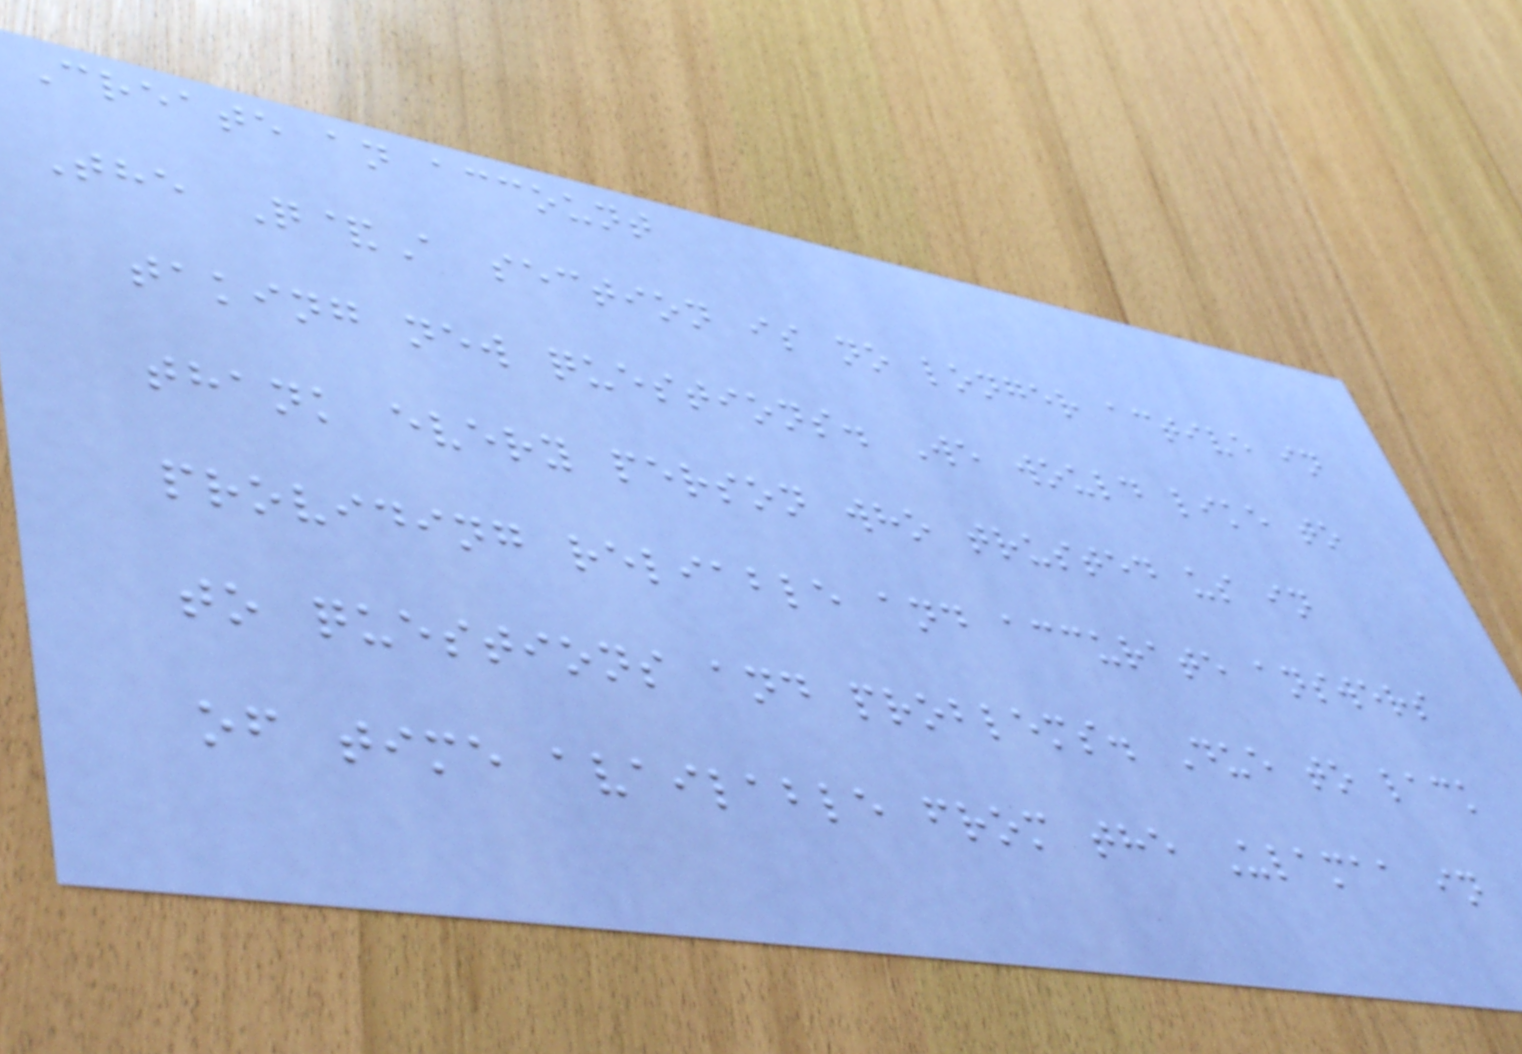Create an account
The Q&A section is no longer active in
taking new questions. We would like to
thank every person who trusted us in
providing reliable and accurate answers
to questions and problems. Due to lack
of time available from the Ulamaa in
